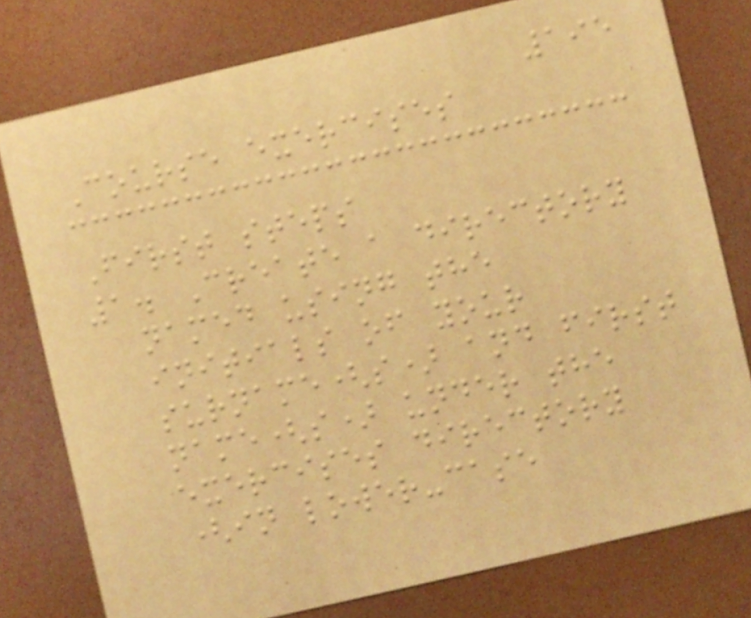195
Course exercises
First steps
1. Create a directory
named using the
initials of your
surname(s) and first
name(s) under the
exercises directory
(in lower-case
